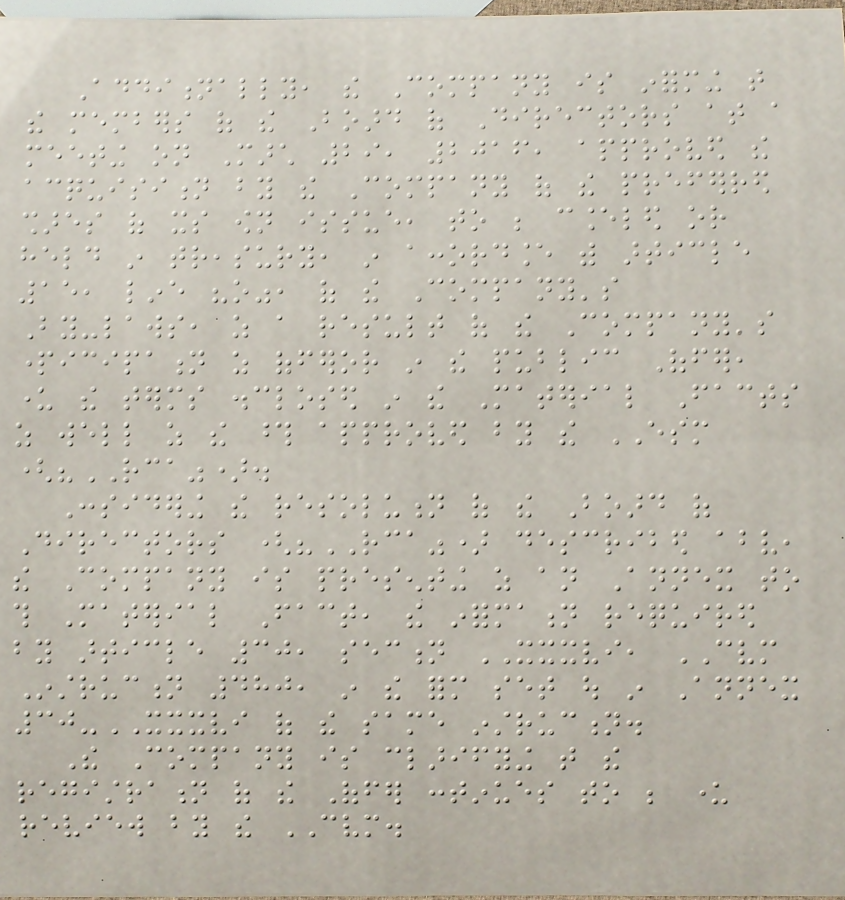Additionally, the Company is informing that
the members of the Board of Directors at a
meeting on March 29, 2016, approved the
acquisition by the Company of the preferred
shares of its own issue, to be canceled or
held in treasury, in accordance with article
15, line "o", of the Company's
By-laws, as a result of the Company's
participation as offeror in the public Offer,
under the terms disclosed in the Material Facts
as well as the those approved by the ESM
("RCA").
Considering the resolution of the Board of
Directors ("RCA") described above,
the Company is presenting as an Annex to
this Material Fact, the information required
by article 30, section XXXVI, CVM
Instruction 480, in the form set out in Annex
30-XXXVI of the same instruction.
The Company is clarifying that the
registration of the Offer continues to be under
review by the CVM.
